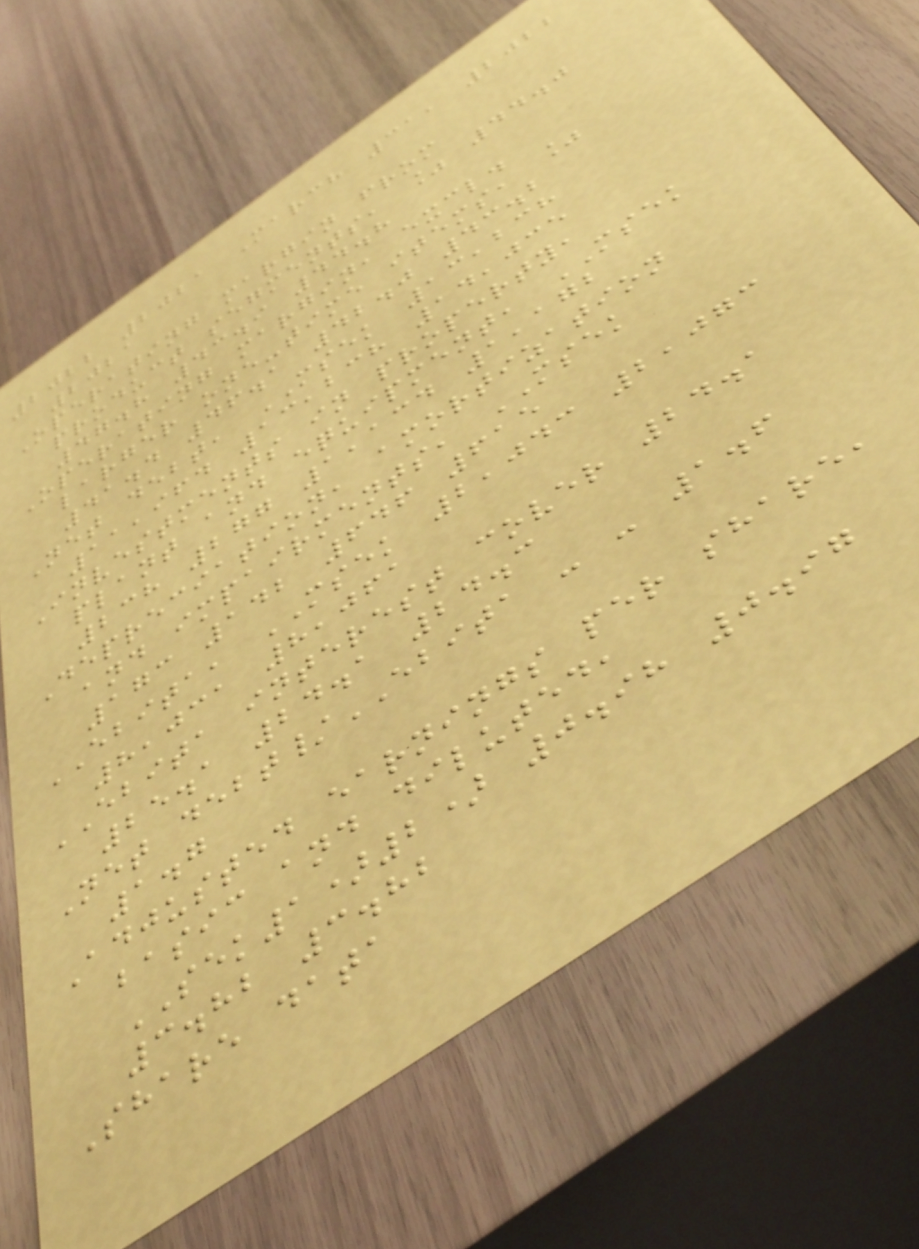2022 2021 March 31, 2022
2021
Operating margin from
product segments, % 44.0
47.8 43.9 44.8
Operating margin, excl.
larger one-time items, %
41.4 46.1 42.0 43.2
Net debt, MSEK 13,238
11,964 13,238 14,035
Investments in property,
plant and equipment, MSEK
238 277 1,134 1,172
Depreciation, amortization
and impairments, MSEK
173 142 646 615
EBITA, MSEK 2,043 2,073
8,031 8,061
EBITA interest cover 24.1
25.1 24.1 24.3
Net debt/EBITA - - 1.6
1.7
Adjusted earnings per share,
basic and diluted,
SEK1)2) 0.98 0.97
3.82 3.82
Share data
